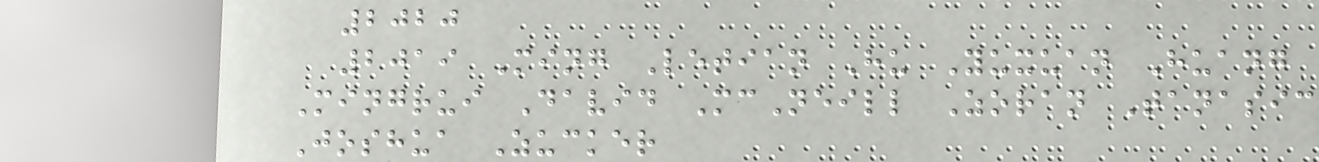2020
2019 Ming Letian Hu Yuxuan Huang
Mingrui David McNeill Zoran Tanasic
Joshua Zucker
